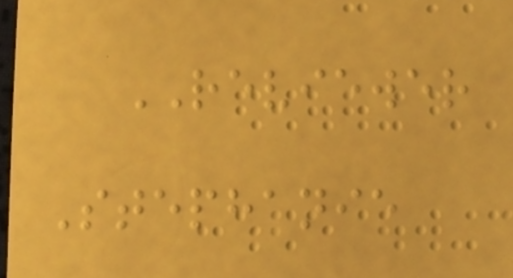REVIEWER
Stephanie
